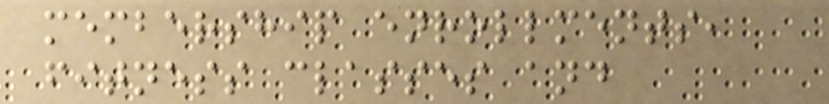membership enrollments,
fitness classes and
